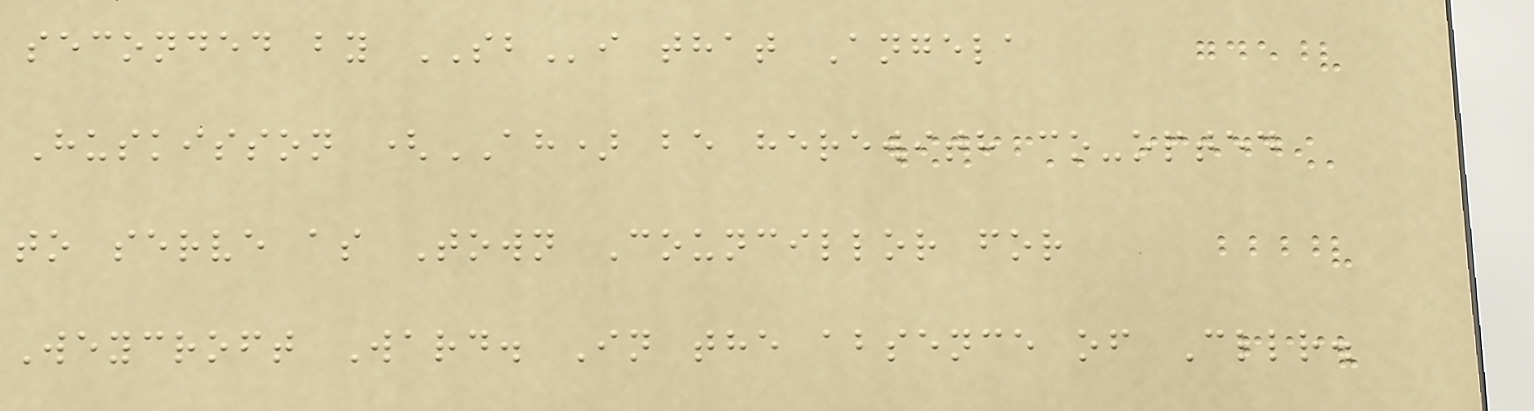seconded by SBi that Angela
Huskisson (AH) be herewith co-opted
to serve as Town Councillor for
Weycroft Ward. In the absence of Cllr.
